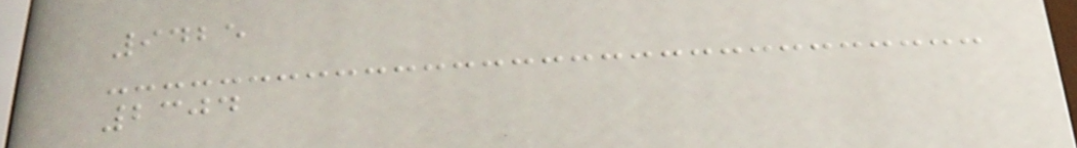9425
2304
